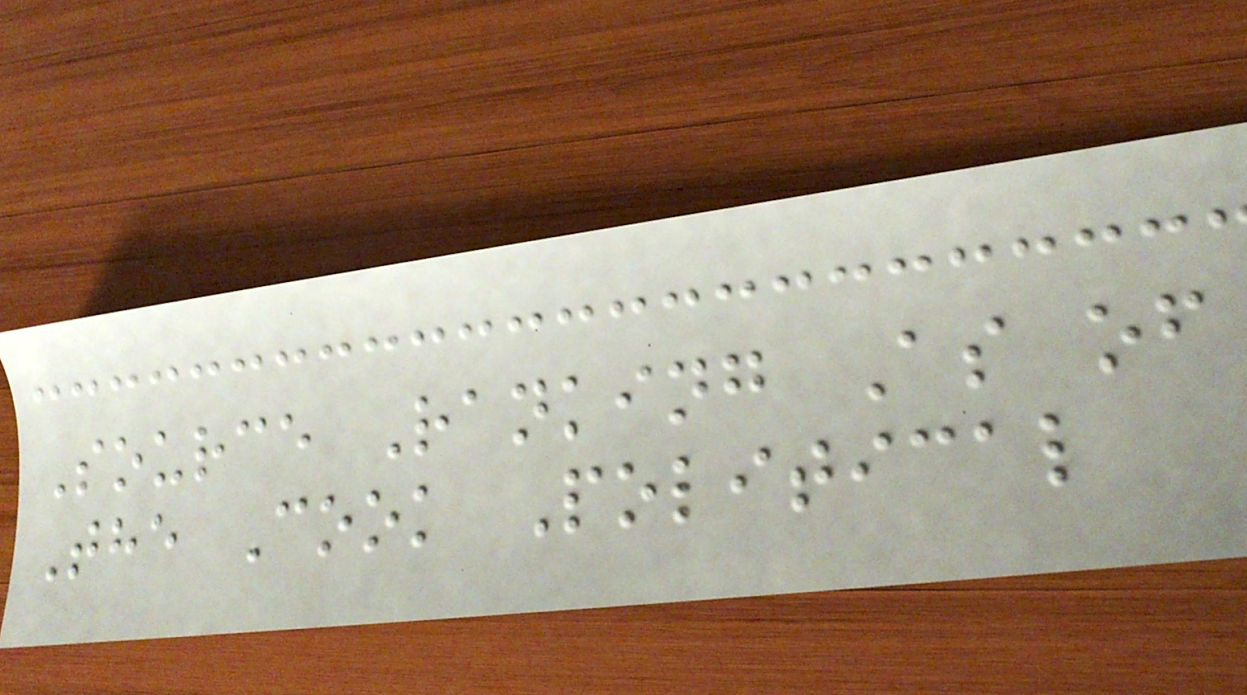Source Ranking As of
The Cook Political
